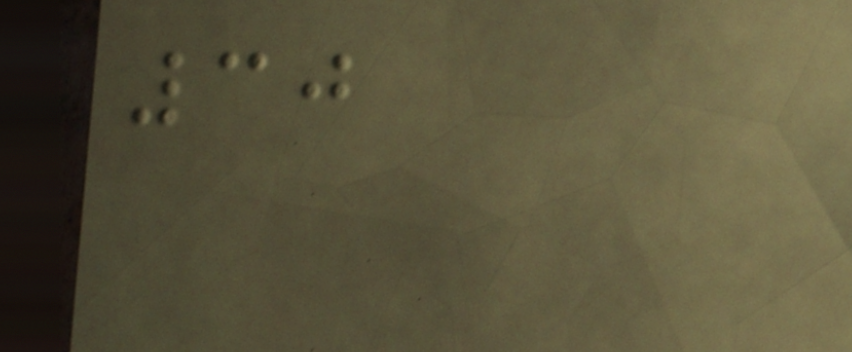30
